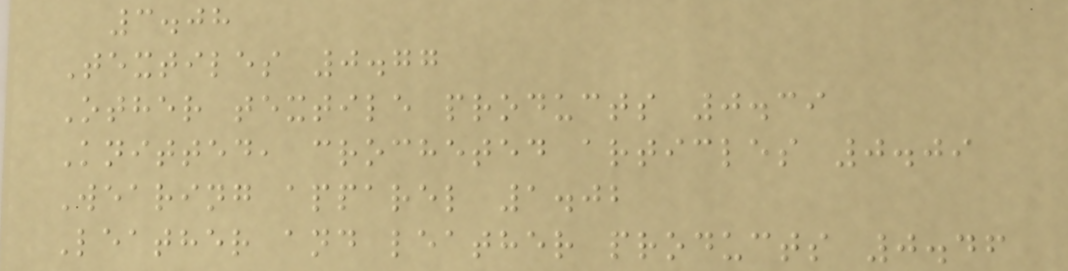3.08
Textiles 0.77
Other textile products 0.39
Knitted, crocheted articles 0.09
Wearing apparel 1.02
Leather and leather products 0.46
